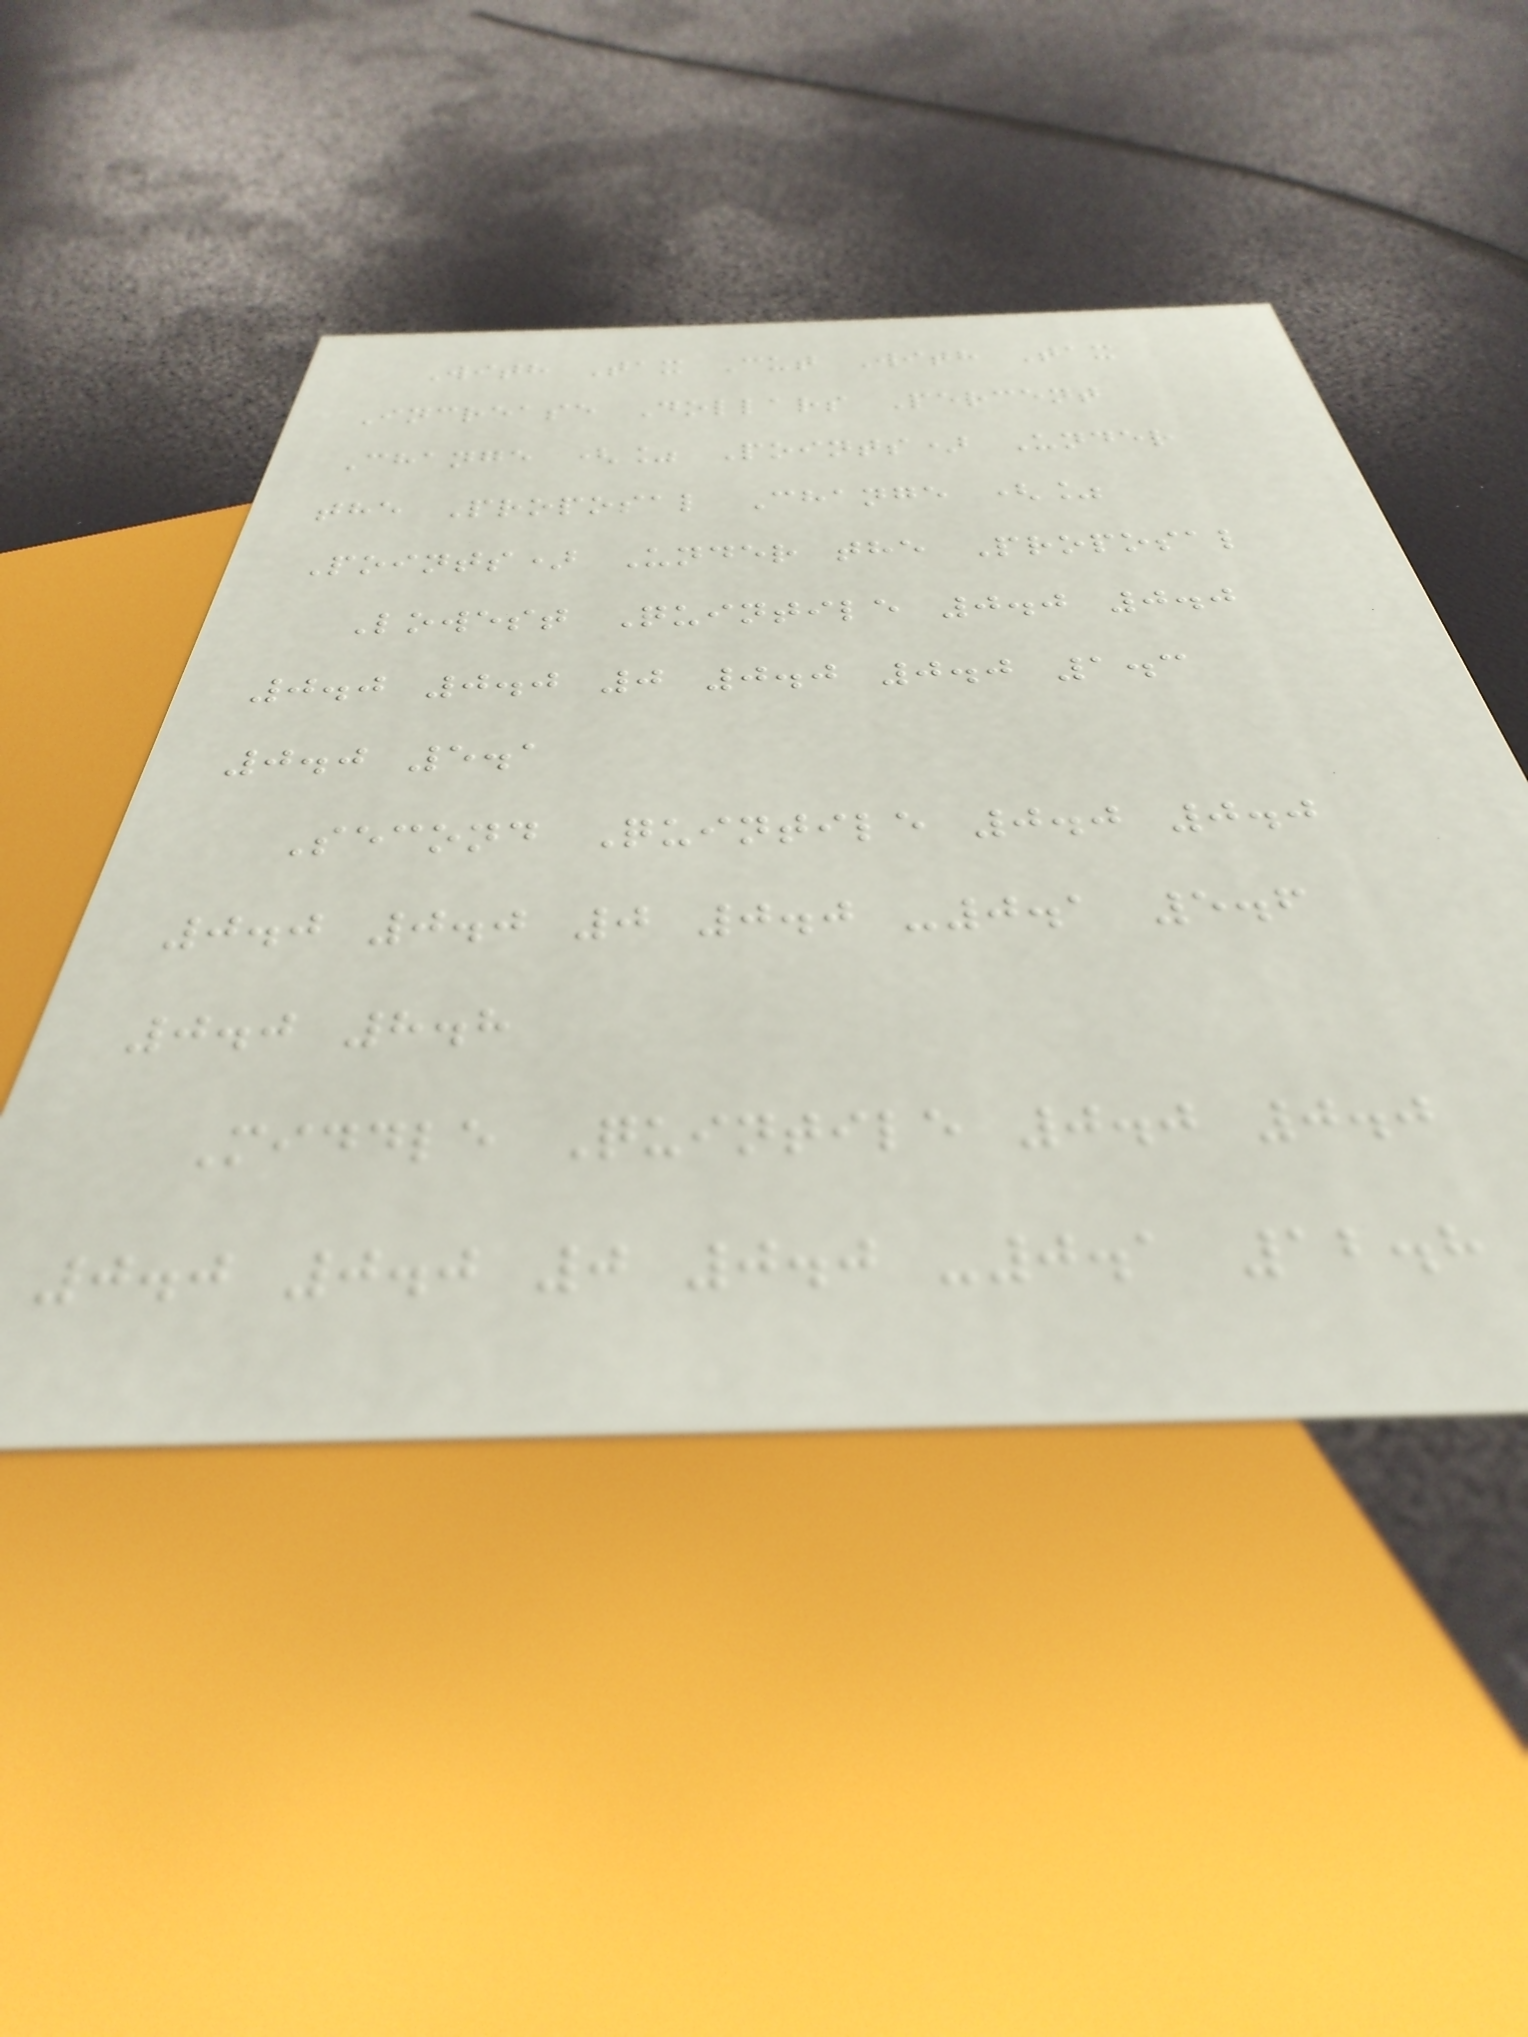With Tax Cut With Tax
Increase Dollars Percent
Change (% Points) Under
the Proposal Change (%
Points) Under the Proposal
Lowest Quintile 0.0 0.0
0.0 0.0 0 0.0 0.0 1.3
0.0 5.1
Second Quintile 0.0 0.0
0.0 0.0 0 0.0 -0.1 5.6
0.0 8.8
Middle Quintile 0.0 0.0
0.0 0.0 0 0.0 -0.1 12.8
